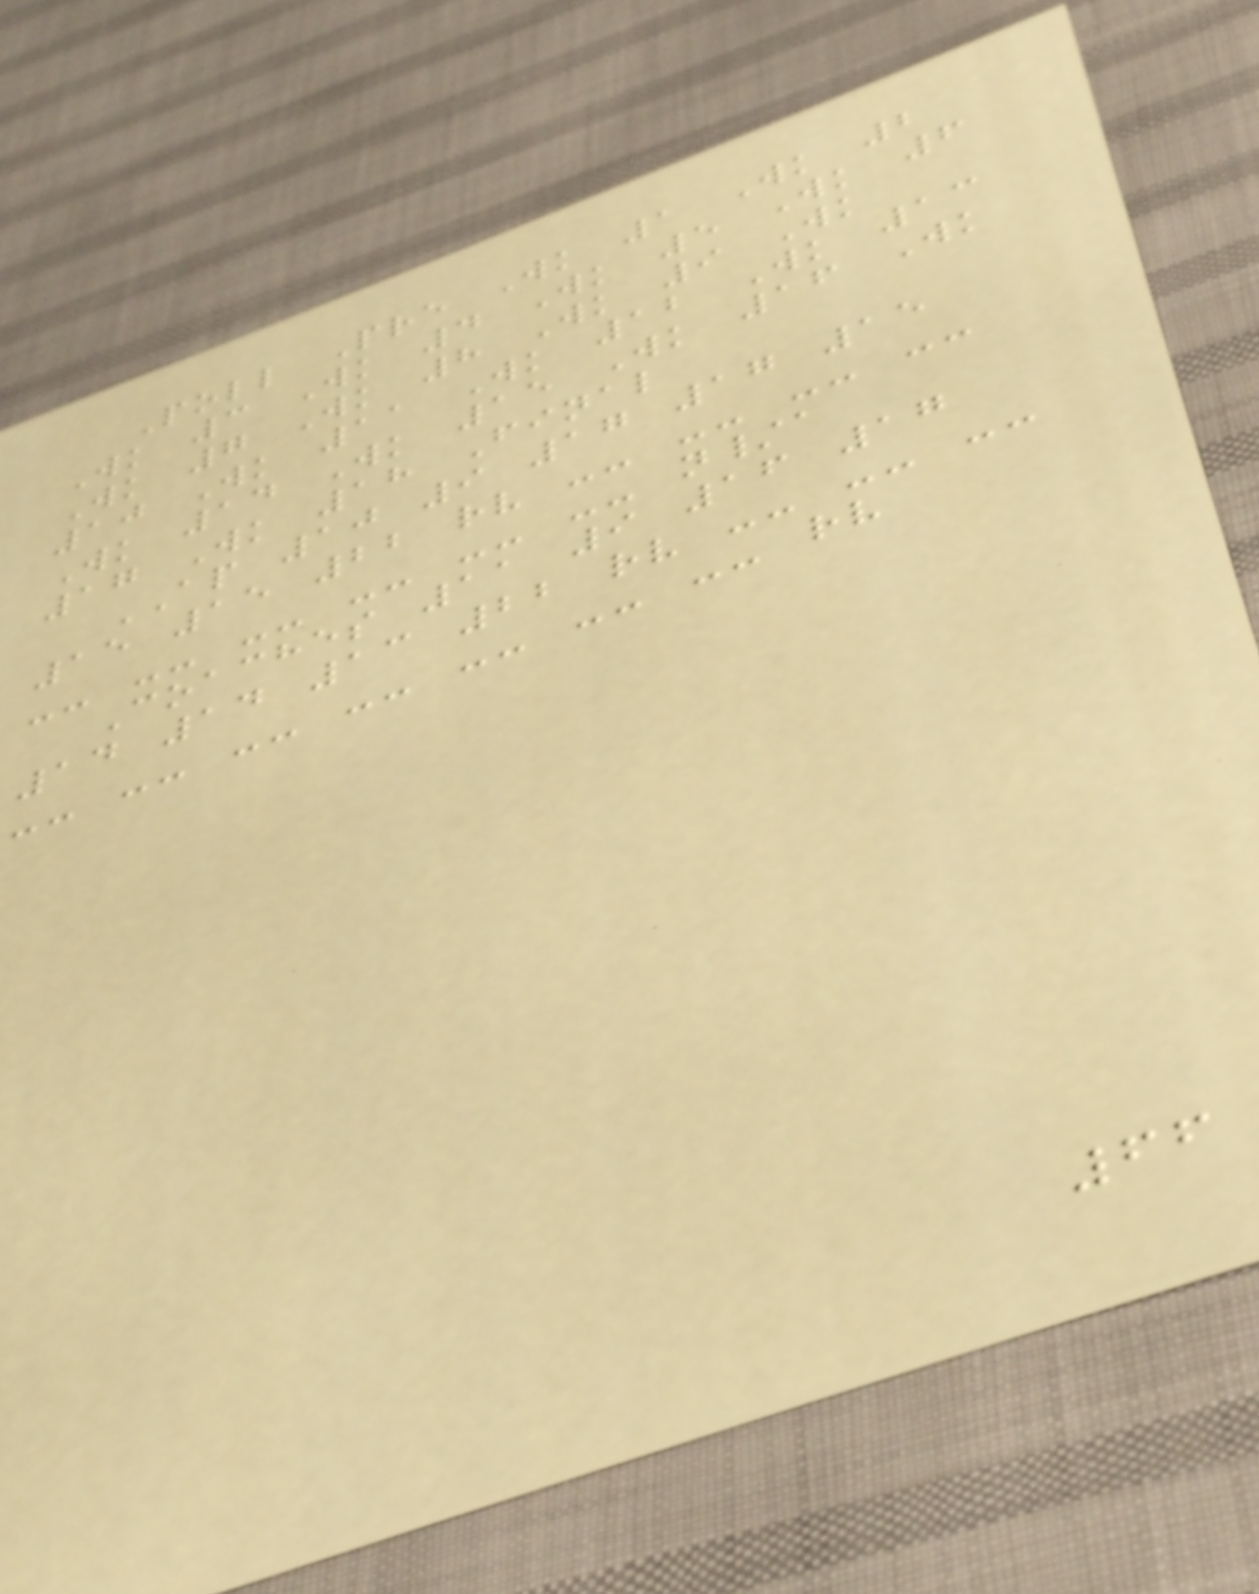Poll Pre Wk 1 Wk 2
Wk 3 Wk 4 Wk 5 Wk 6
Wk 7 Wk 8 Wk 9 Wk
10 Wk 11 Wk 12 Wk 13
Wk 14 Wk 15 Wk 16 Wk
17 Wk 18 Final
AP 10 9 17 17 15
15 15 22 rv -- -- -- --
-- -- -- -- -- -- n/a
Coaches 11 9 16 17
14 14 13 22 rv -- -- --
-- -- -- -- -- -- -- rv
66
